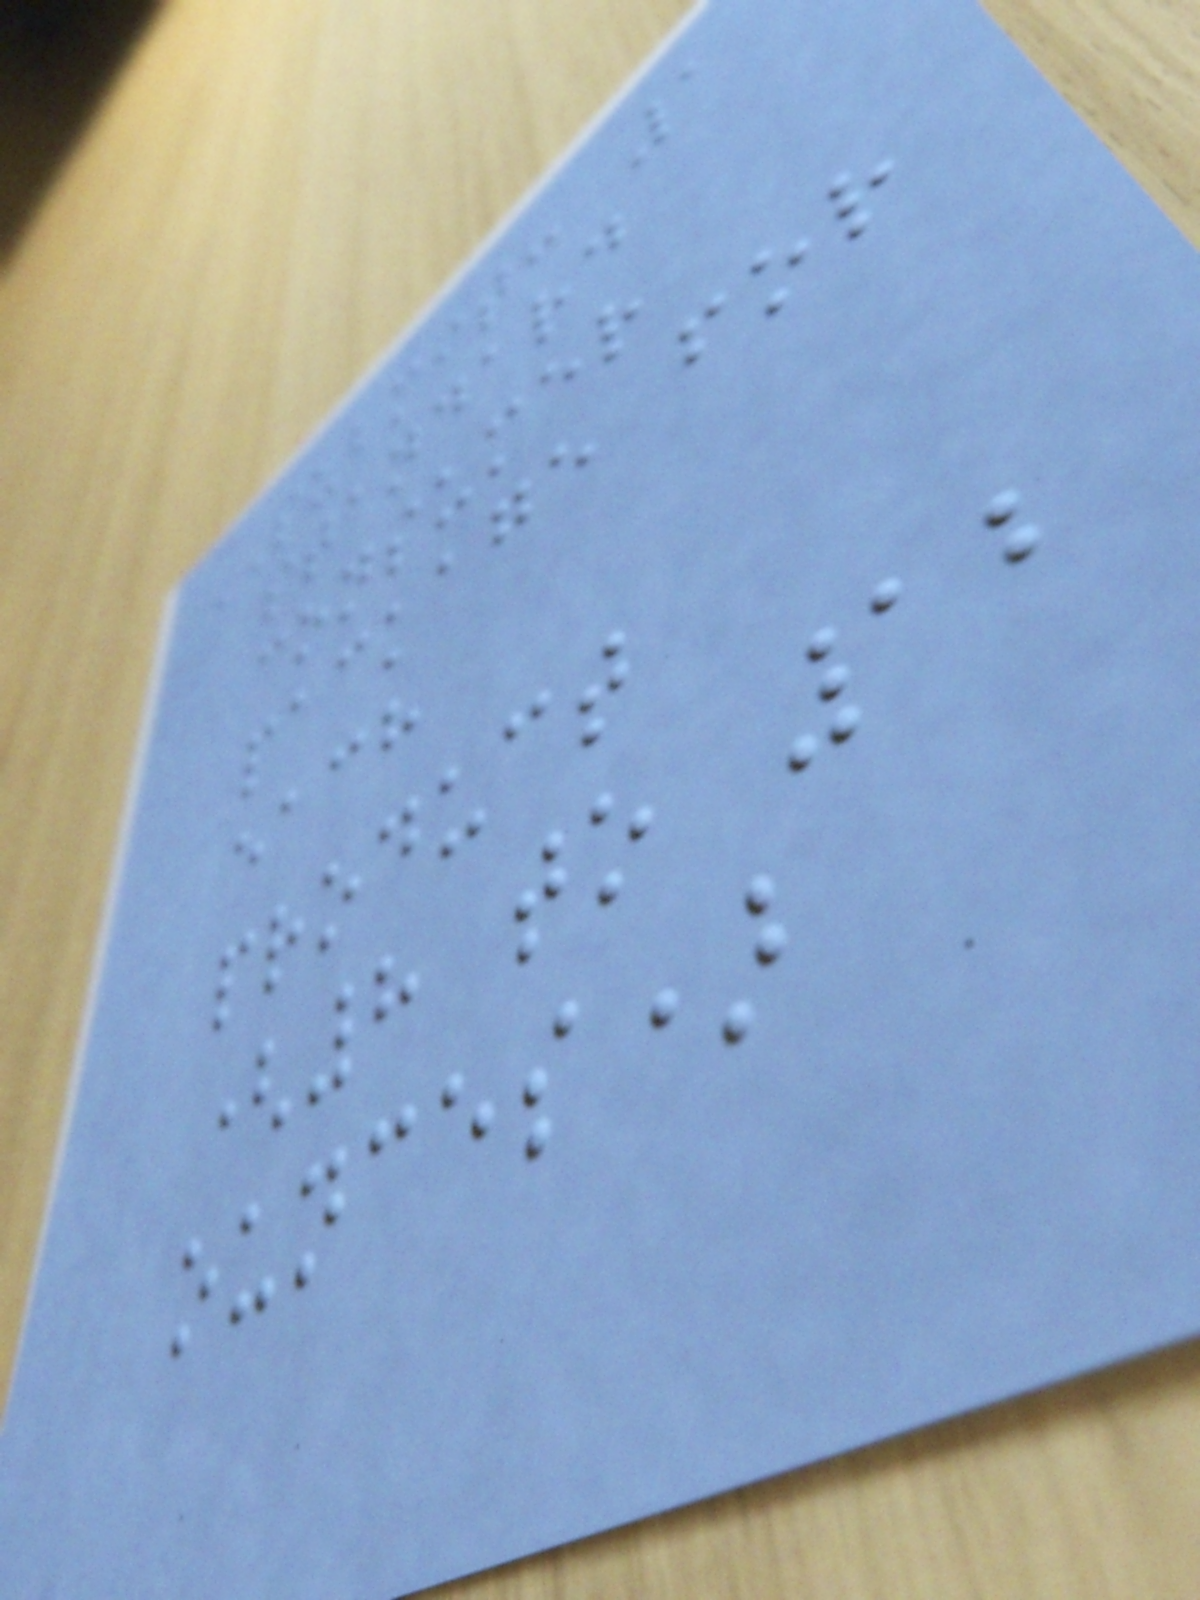SUBMIT: 1
standard
consumer
package for
each
product
(8 to 12
ounces)
